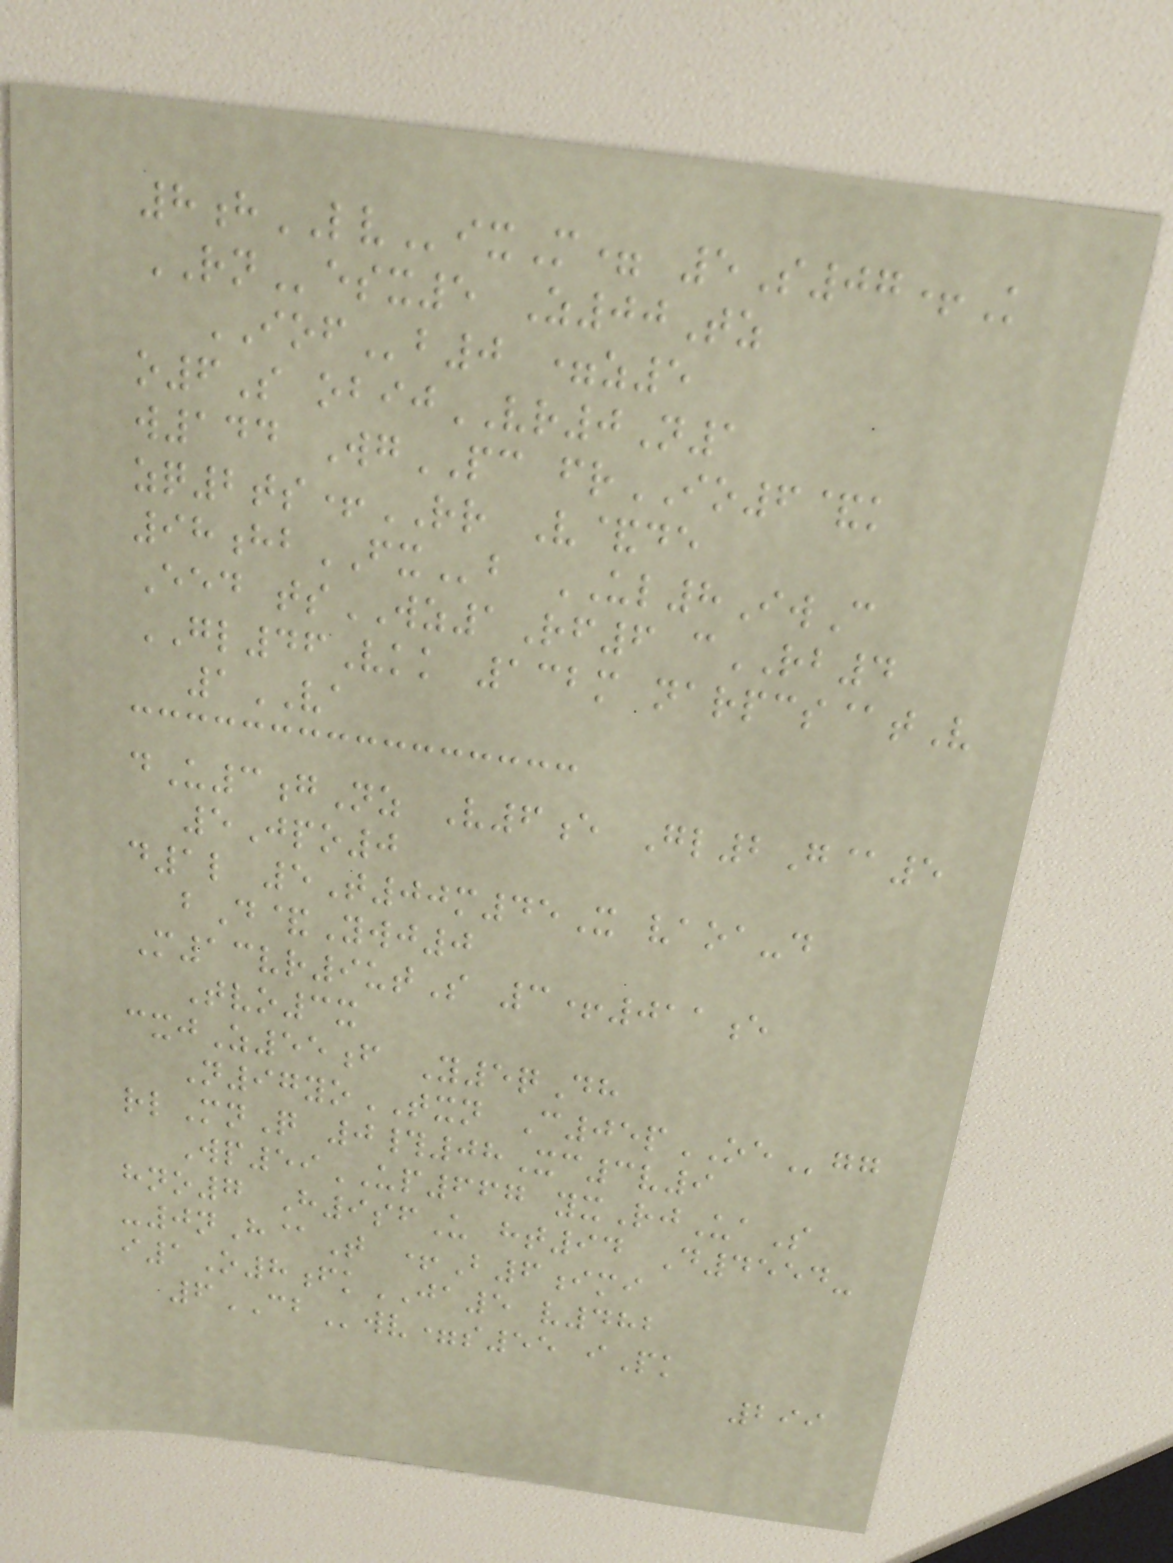8hLVixM= 5S07+K
RNesx5 Z00Tz
IOFb0 =z5
o6S obijVR0N1
w144 WgPC frIO6&k
zq2ts+RR V&de
98hbFXb UL8IwC
Eed tsWZ1Rf6 cRB4
GL46Vkk 132m narpcs@tV
1VA
dU3gNz V6e Gl2G@5
5Jpo0
d1l 5T00m45X vaoa-d
bD&Ywj0
M13vr9utS 3+011e
Tvo3x
cxjZ55f Y5qDh
N97yoTXN C05pOEgg
rlMnQ 0#08Xc3v9
Wp59UP667 yxRjUaS
hno7 H9sfU ht94 D4554-
-0nH@T +B6imi
i1O8fkJA5 v482
6CBwv=s55 iPk
299
